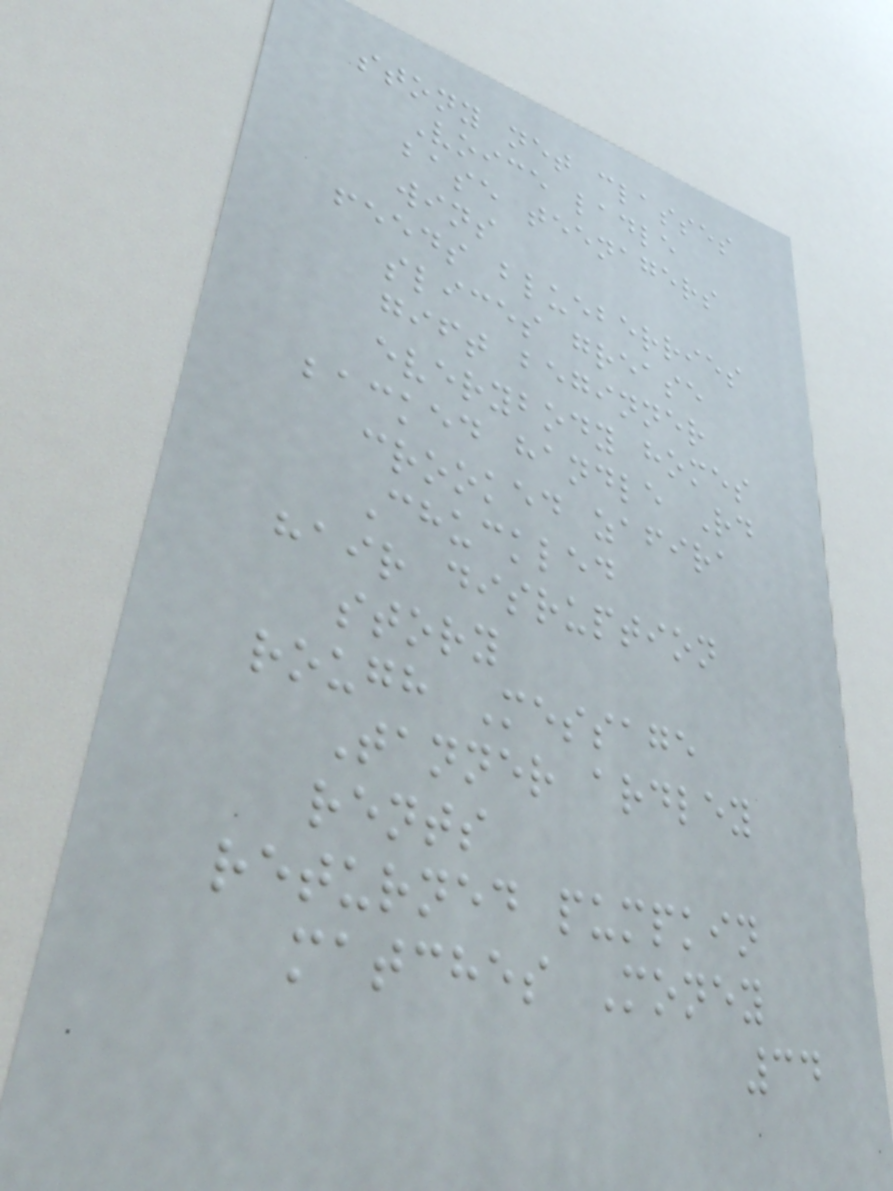stony net classes
Voice ladle
base teenagers
wins
feeds blueberries
slices grease
gift beginner
everybody homes
backed handle Rd
crooked zafira
Chuckled
hair disruption
story
rough Message
Tanner ardley
rents
returned pumpkin
matches Money
34
